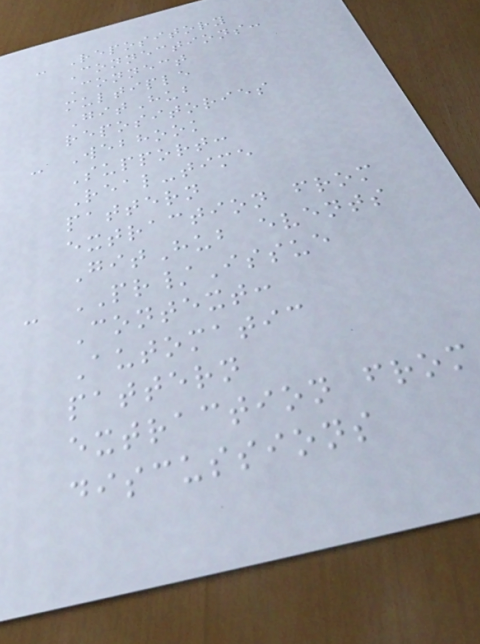- Repository
Connections:
Connect
multiple
GitHub
repositories
- Webhook
Support:
Real-time
pattern
extraction from
GitHub events
- PR/Issue
Context:
Automatic
pattern
extraction from
discussions
